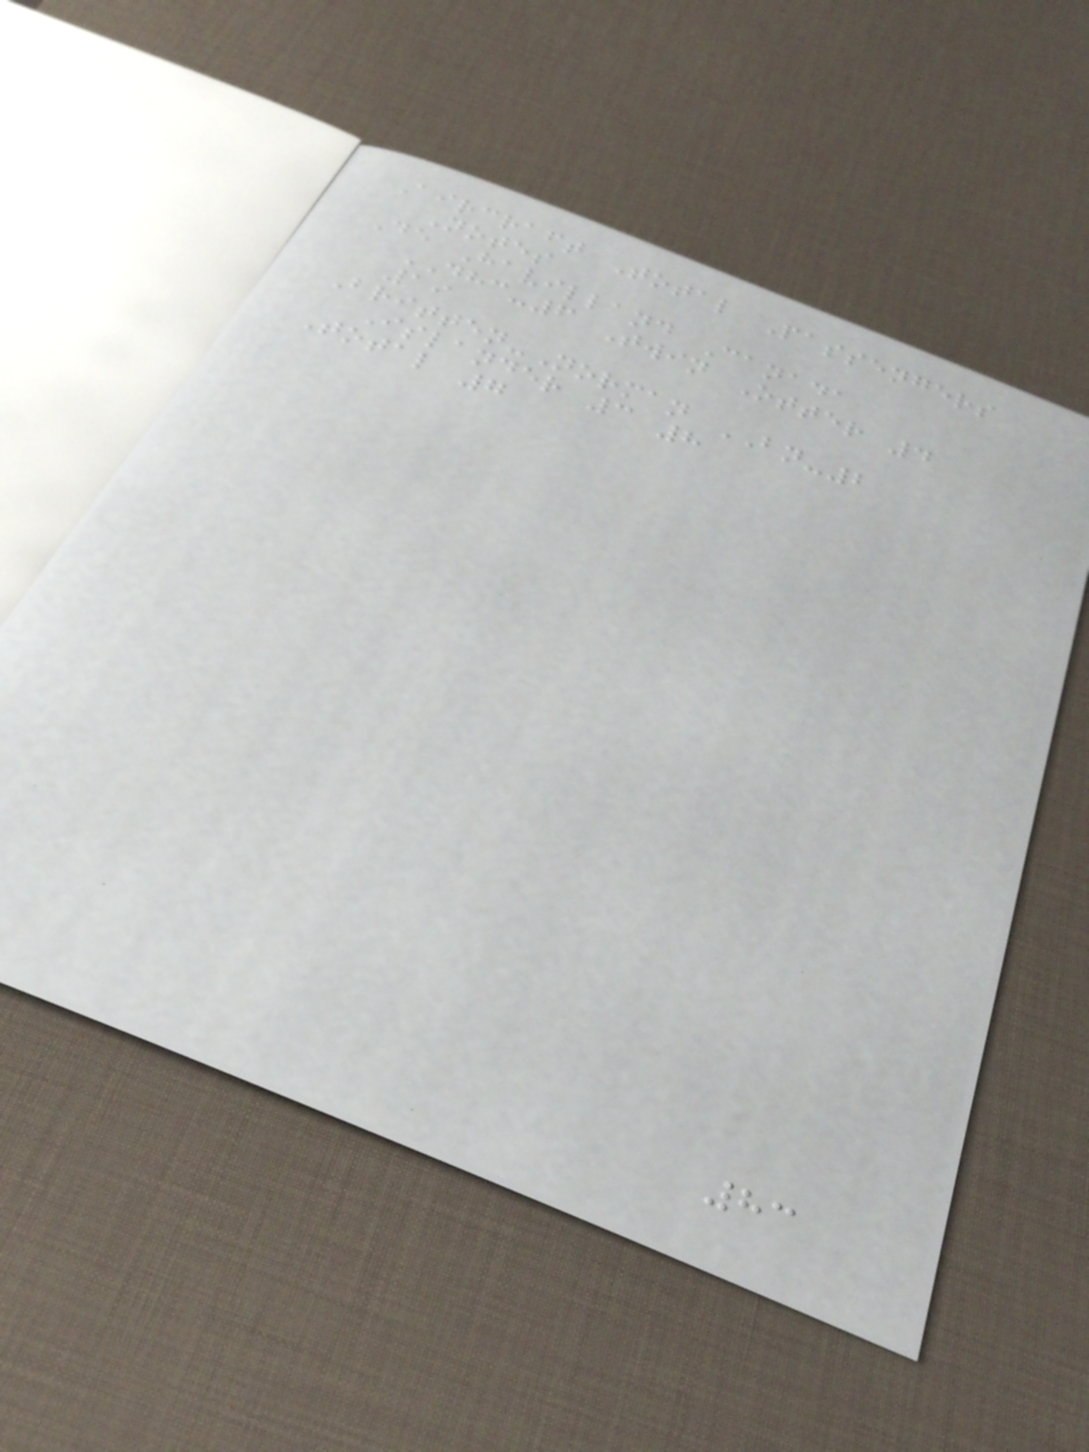Aircraft Total Passengers
Notes
De Havilland Canada
DHC-6 Twin Otter 4
19
Britten-Norman BN-2
Islander 3 8
Total 7
83
